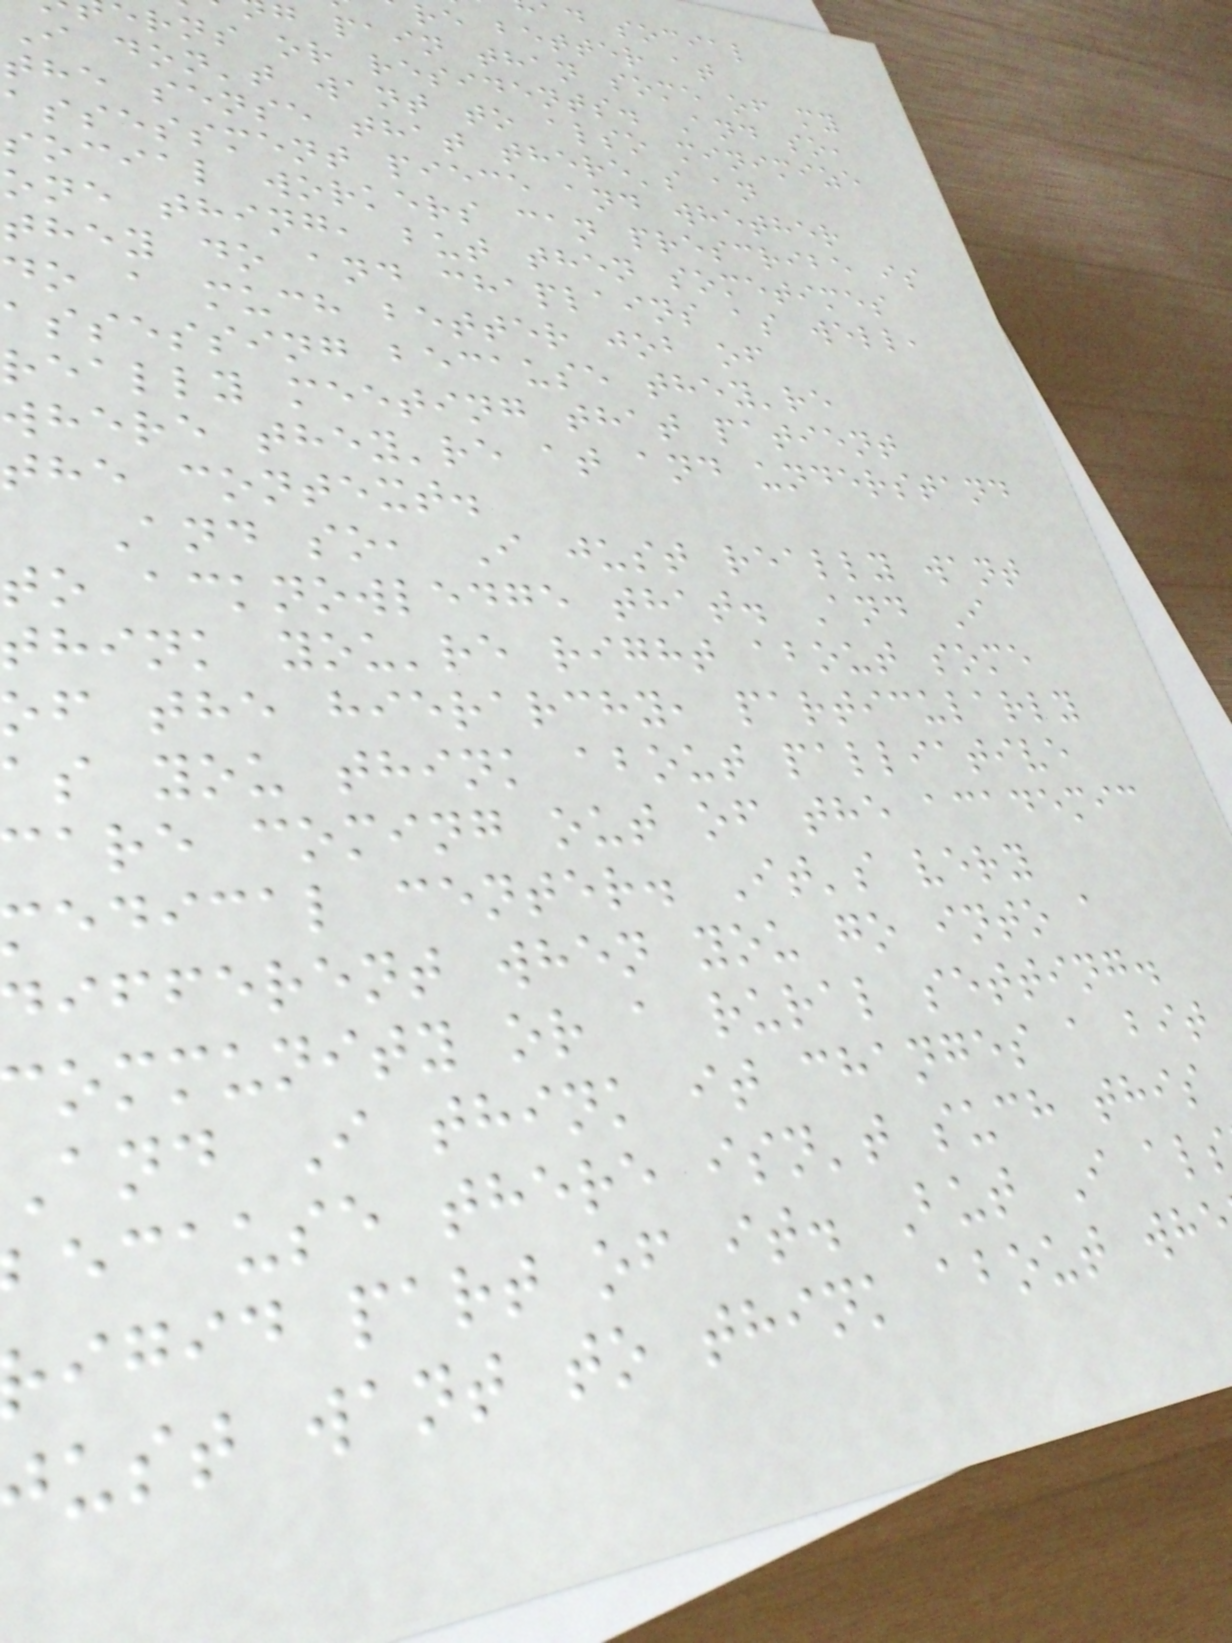ad social
re better at
g pain than some of my
rns or residents. And so,
I don't want to also minimize
the sense that there's an
assessment piece and whether
social workers can prescribe is
one thing, but then sometimes
they do and chaplains as well,
do a much better job of
assessing because they're
really meeting that patient
where they're at and understand
the context.
And so, I just really want
to acknowledge that. And I
think you're right about some
of the hierarchy, particularly
as you think about palliative
care coming out of the academic
medical center. It's very
different when you go into a
ommunity or a rural setting.
and I think it changes a bit
ecause there isn't such this
igid part of it. But I al
ust want to think about wh
